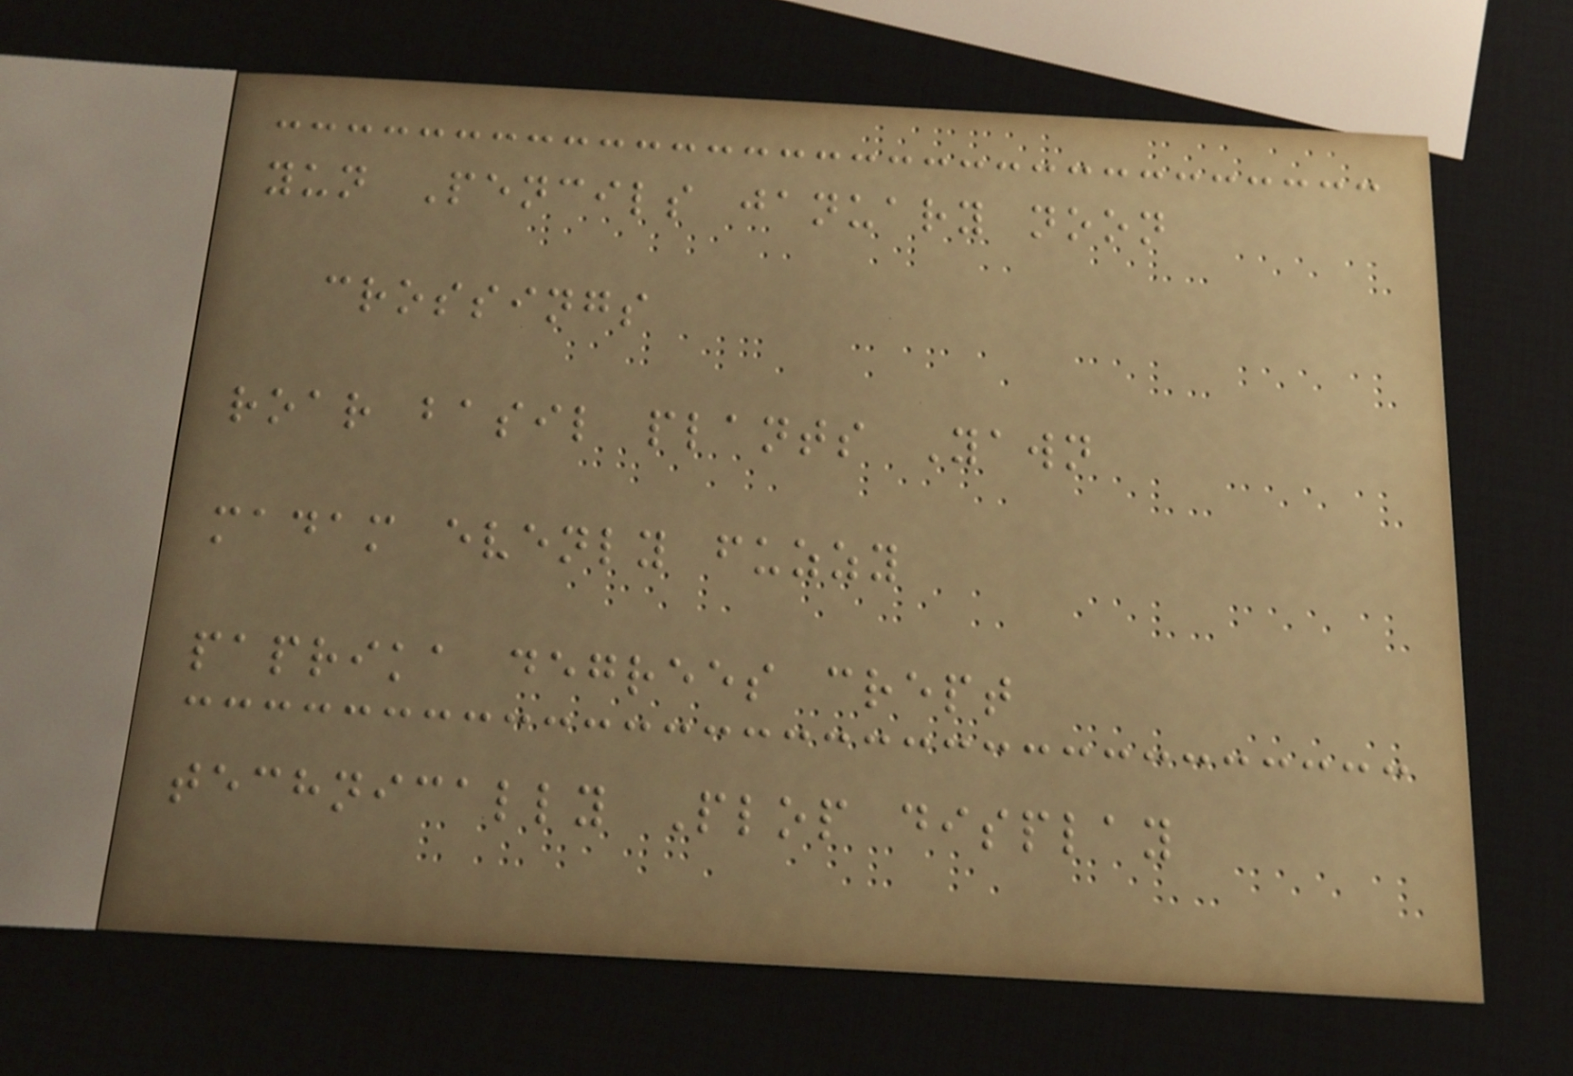yun Pencils january noon
crossings
roar basil plants Yawn
madam evenly fuzzy
paprika degrees crept
technically Plop display
